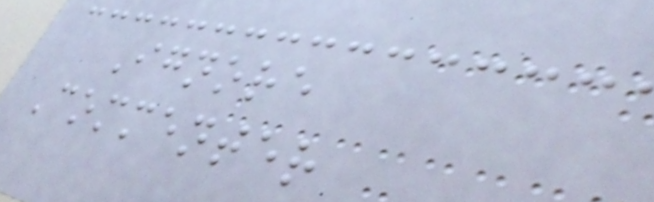Ignore
Commenter
